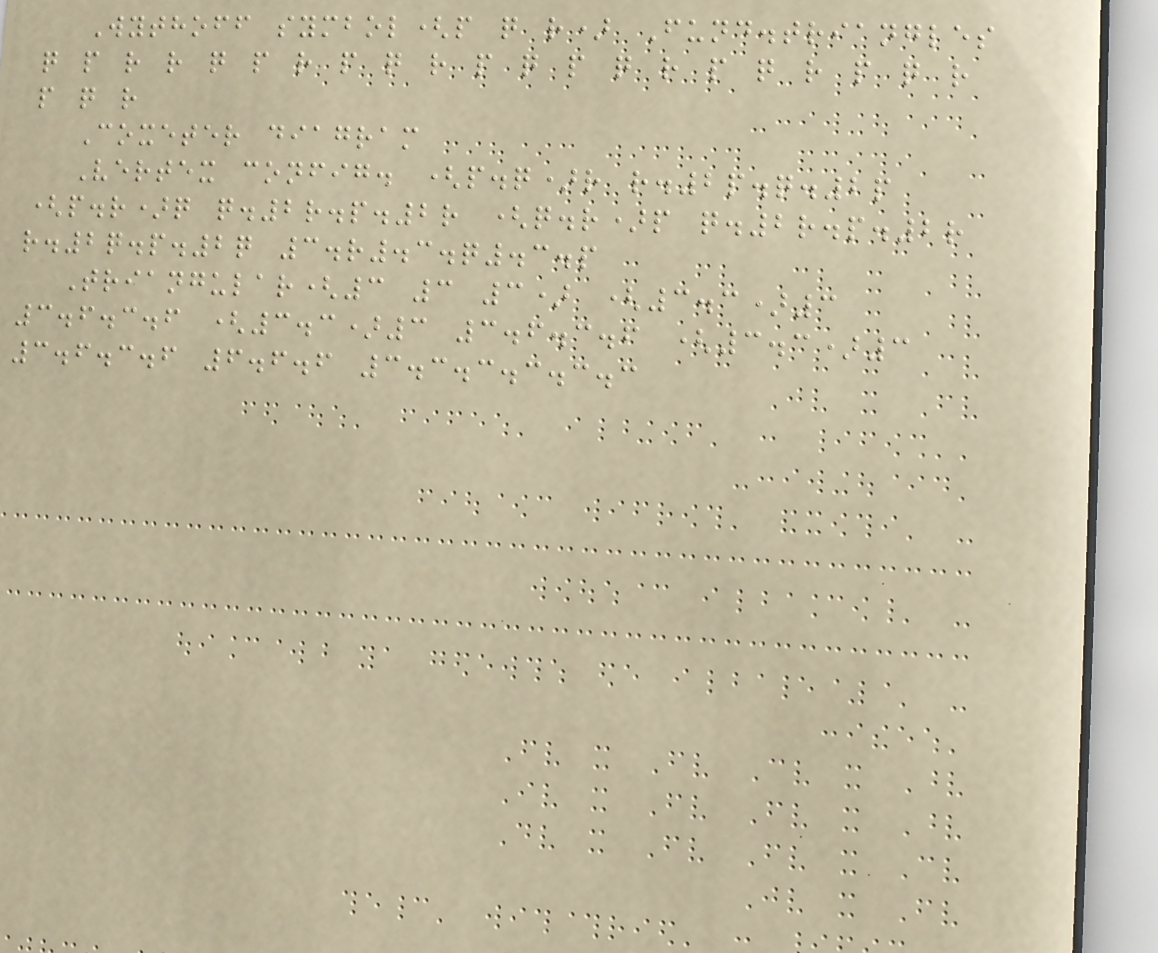Wythoff symbol(p q r) Fund.triangles
q p r r q p r p q r p q p q r p q r p q r
p q r
Coxeter diagram
Vertex config. (p.q)r r.2p.q.2p
(p.r)q q.2r.p.2r (q.r)p q.2r.p.2r
r.2q.p.2q 3.r.3.q.3.p
Triangular(3 3 3) (3.3)3
3.6.3.6 (3.3)3 3.6.3.6 (3.3)3
3.6.3.6 6.6.6 3.3.3.3.3.3
